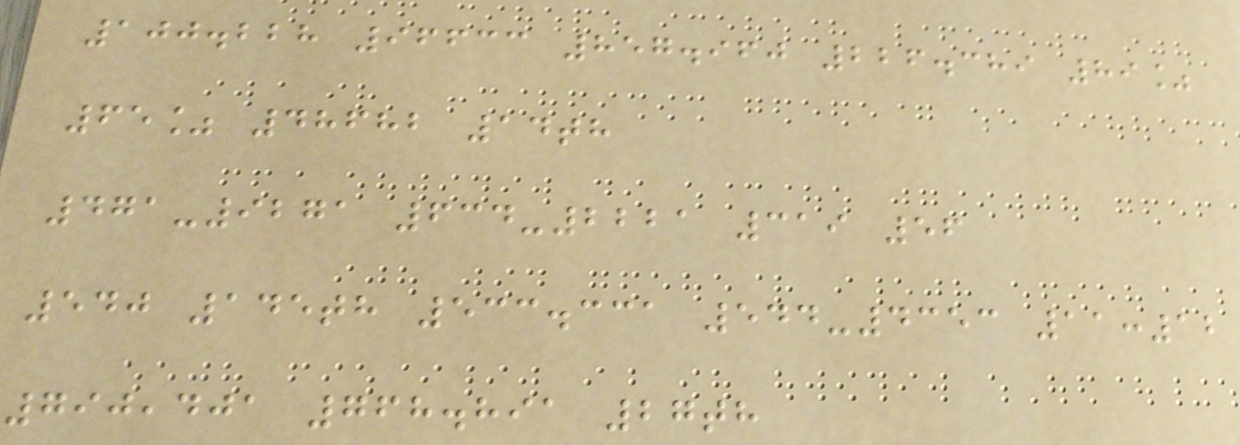100.228 96633 857.960 226.389 89%
65% 48682 14th
471-9271 634-2221 319 56
540 145th 533.331 544-4353 11:12
790,401 768.891 27th
